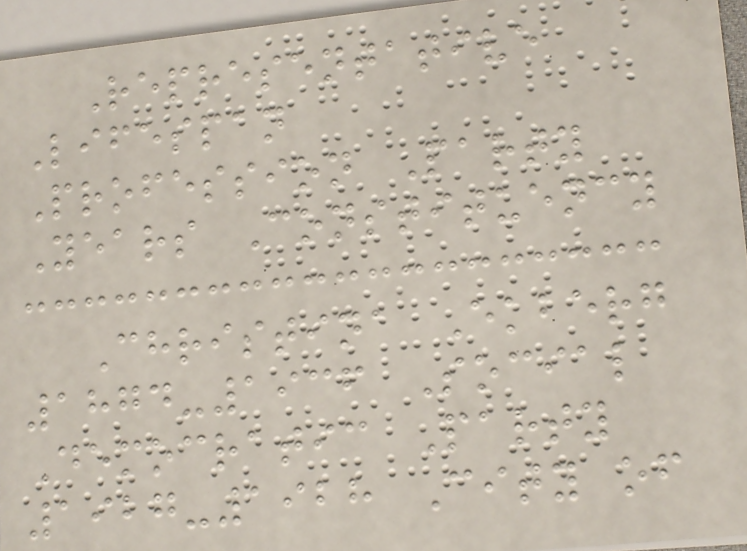Representative
Lifespan
Profession Party
Years Constituency
Christina Ekberg
1874-1936 Social
Democratic Party
1927-1928 City of
